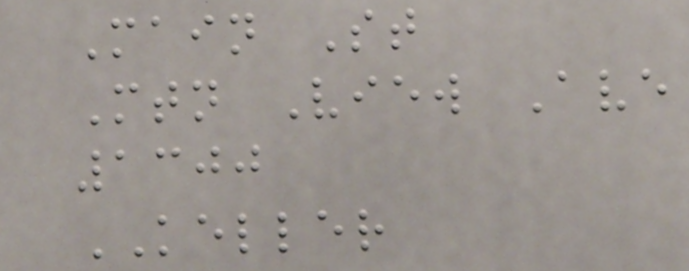Main St
Mtn View Ave
1300
KELLER
